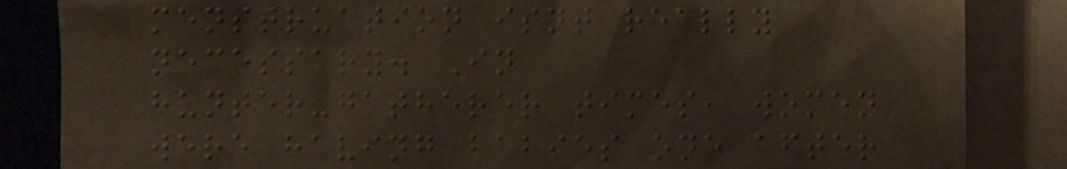menstruation isnt really
necessary. In
hunter-gatherer times, women
were having babies one after
